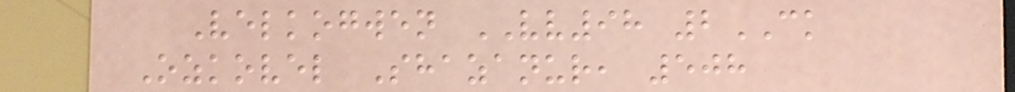Velkogwen VV98 2CK
Ozkovel Shazanur, 508
